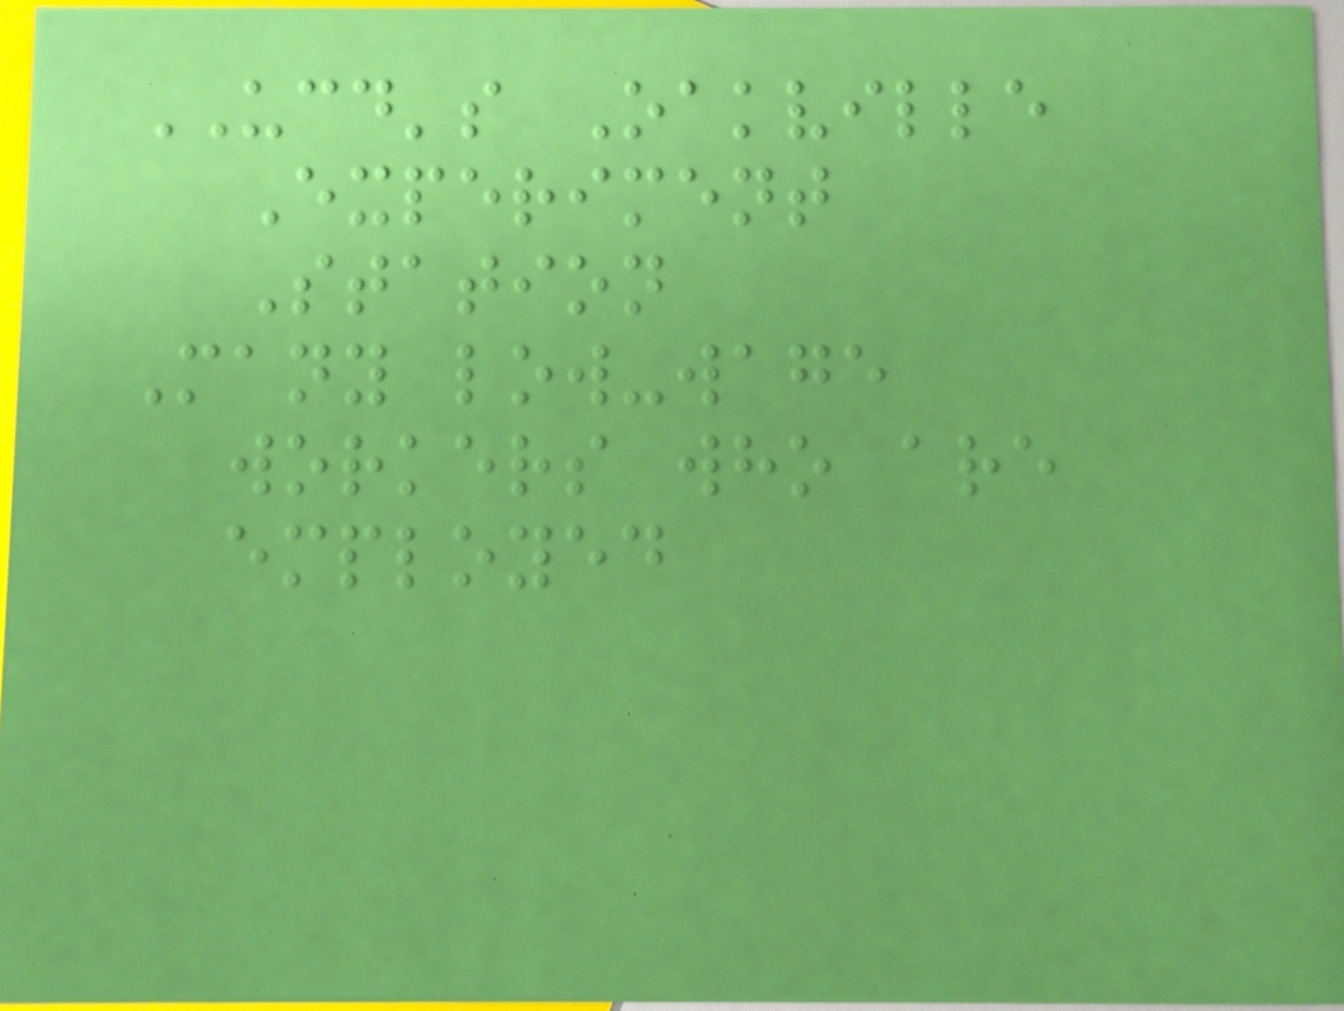UCD's Oakville
Experiment
Station
Many low-wage
workers who are
employed
